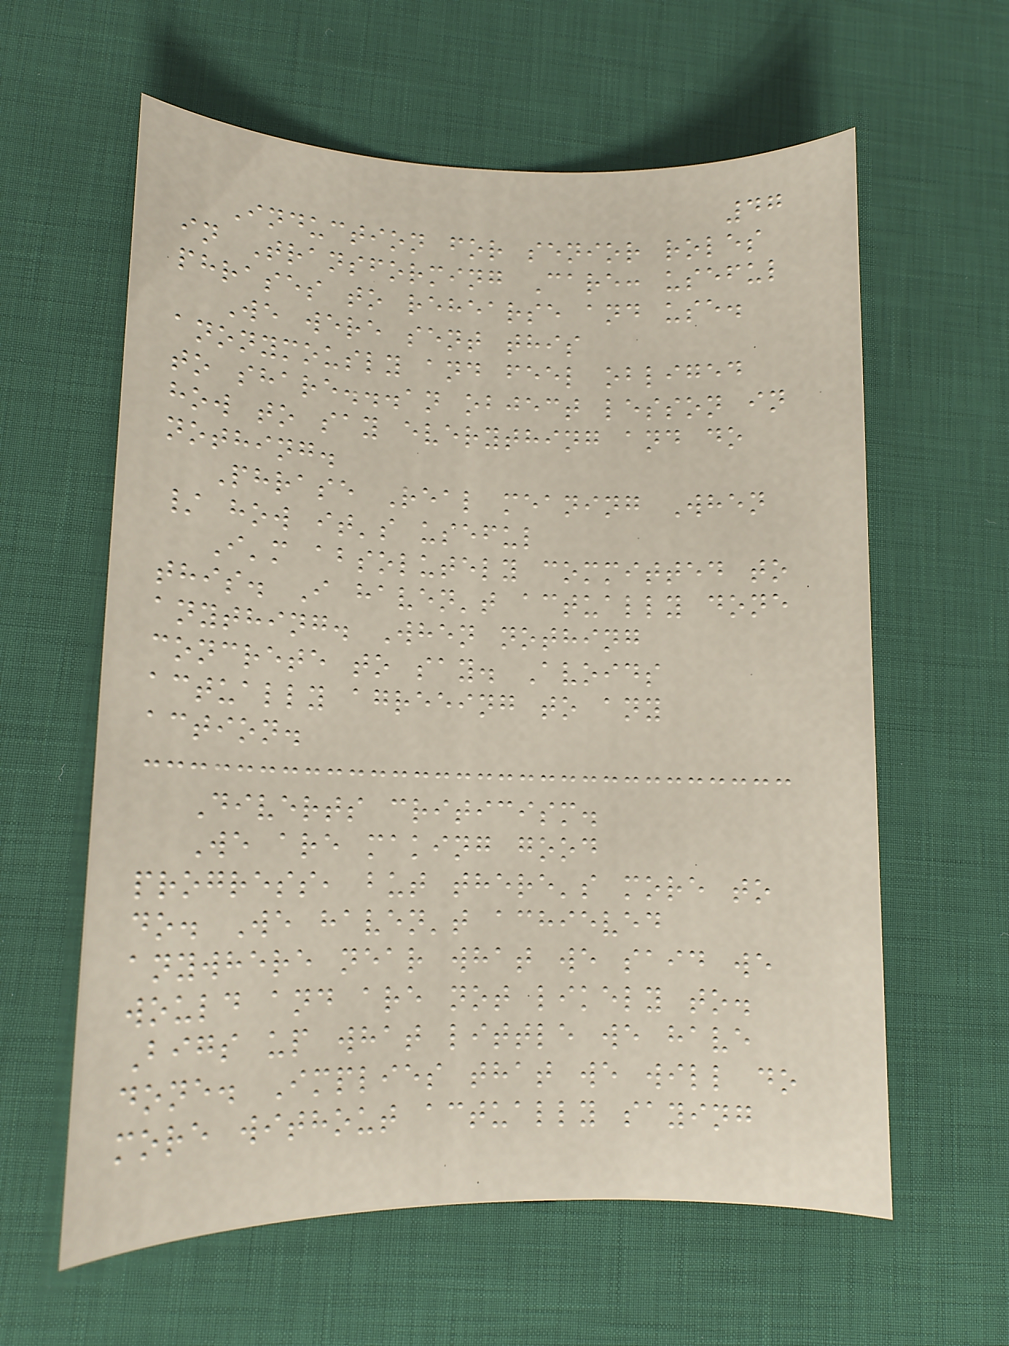47
Induction for senior roles
in Transforming Care: useful
phrases to rehearse and use.
We were sent this
anonymously and feel obliged
to share...an object lesson in
how to say everything and do
nothing.
Phrase Real meaning When
/ how it's useful
I'm absolutely committed to
this. I haven't actually done
anything. When nothing
concrete to say. Avoids
actually agreeing to any
action.
Diverts criticism.
We are making good
progress, but there's more to
do. We haven't achieved
anywhere near what we said we
would and are not likely to.
Bigs up what little we have
done. Implies that we will do
more without actually saying
